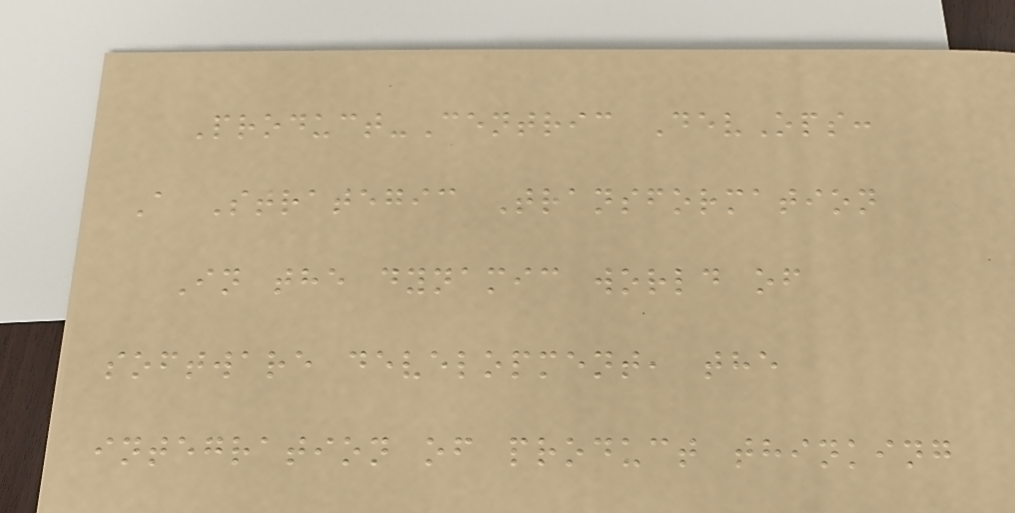Product-Centric DevOps:
A Strategic Transformation
In the dynamic world of
software development, the
integration of product thinking
